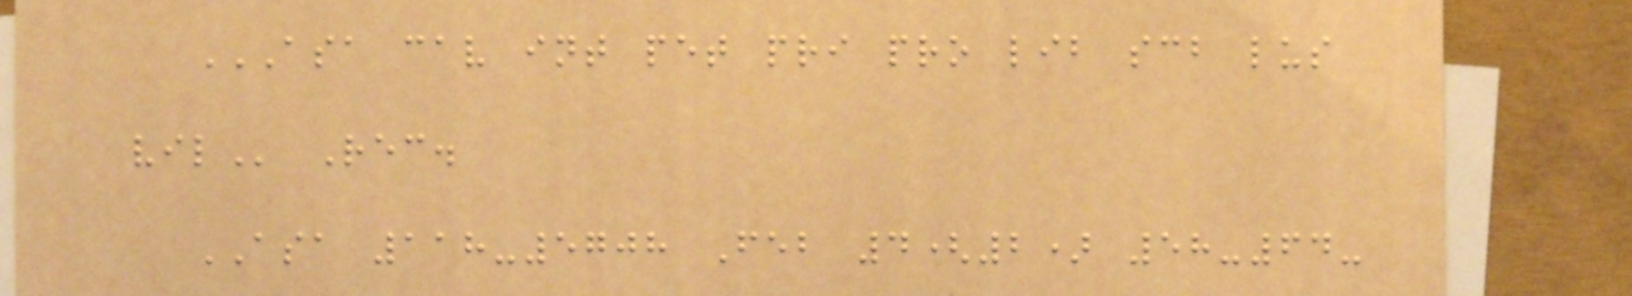ASA CAV INT PET PRI PRO LIB SCB LUS
VIL Rec.
ASA 118-5708 Feb 4(2) 58-64-
